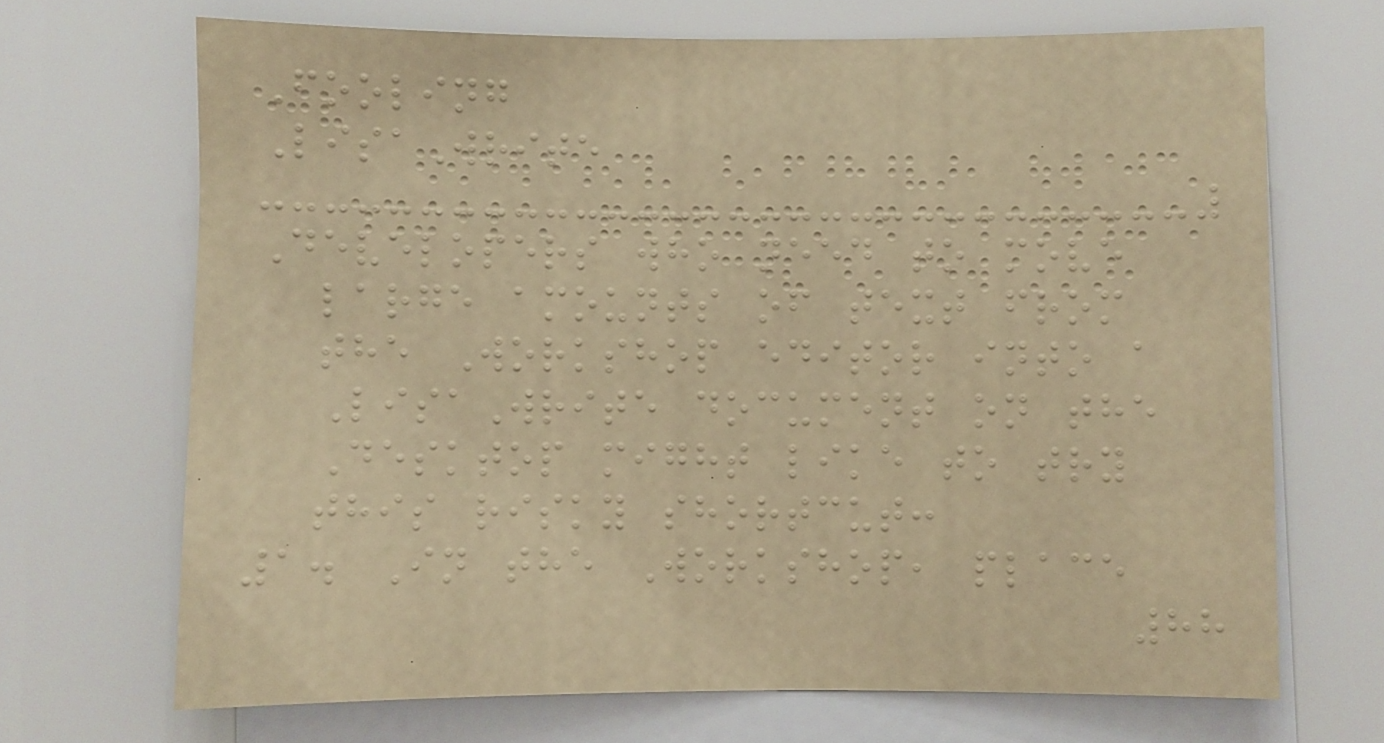Fooling
LisaWrite
Developers who need to move
large amounts of text from
the Workshop editor into a
LisaWrite document on the
Desktop might like to try
this risky shortcut:
1. In the Workshop, place
88
